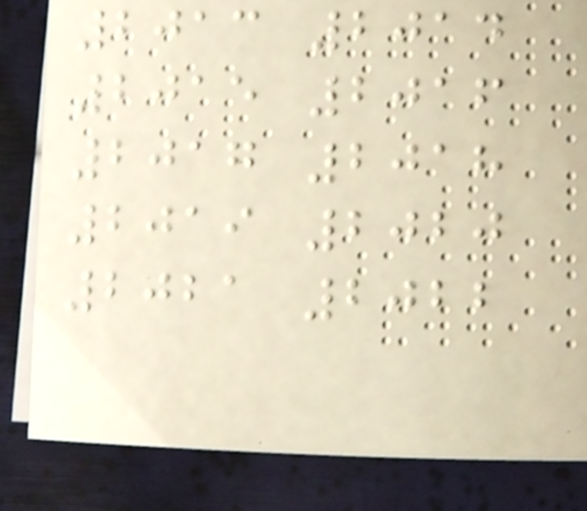2013 2014
2015 2016
2017 2018
2019 2020
2021 2022
